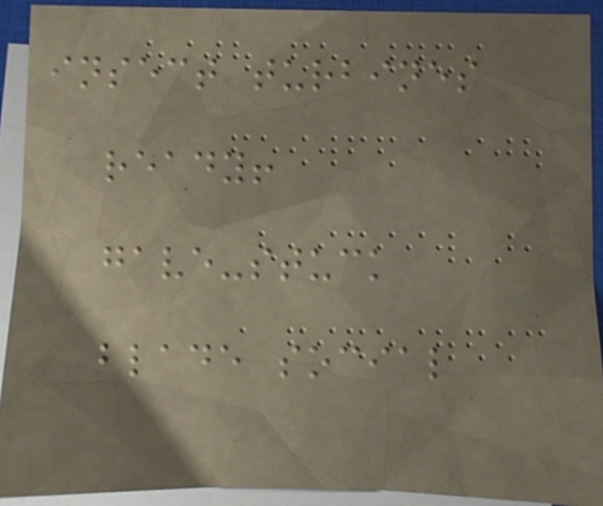insect turbines
ready!
gave-stuck
blade social
